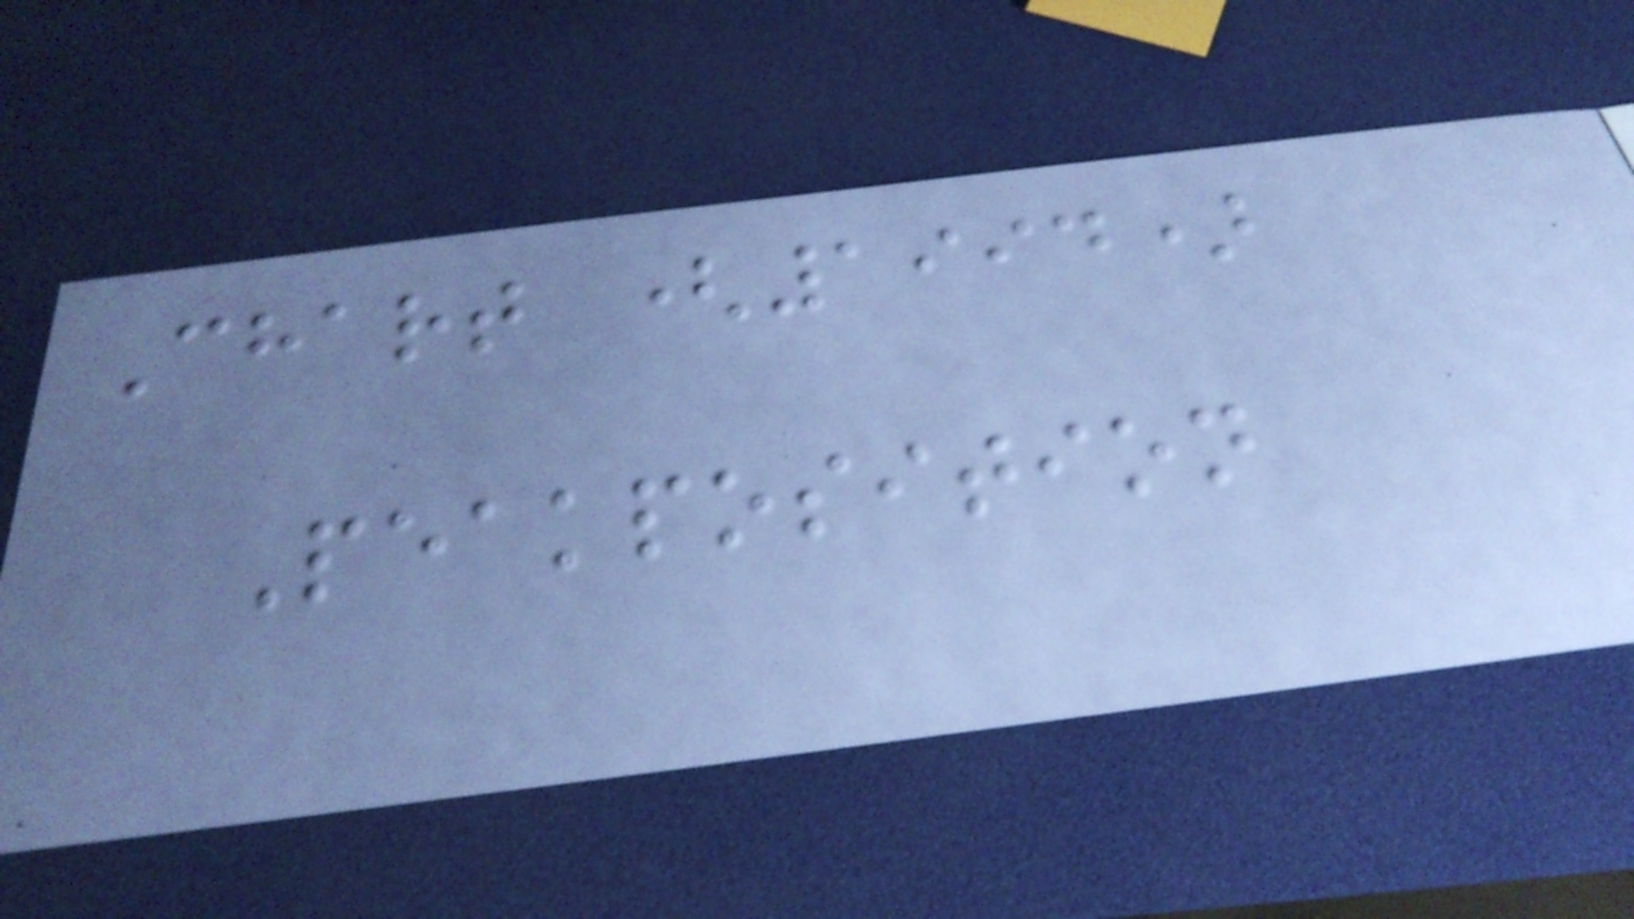Chart (1994)
Peakposition
